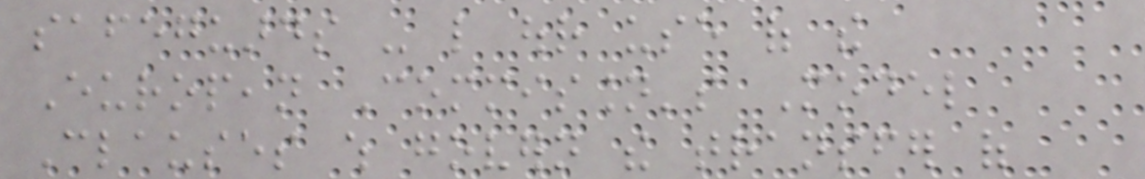safeguards - like our use of the
European Commission's Model
Clauses which govern the transfer of
